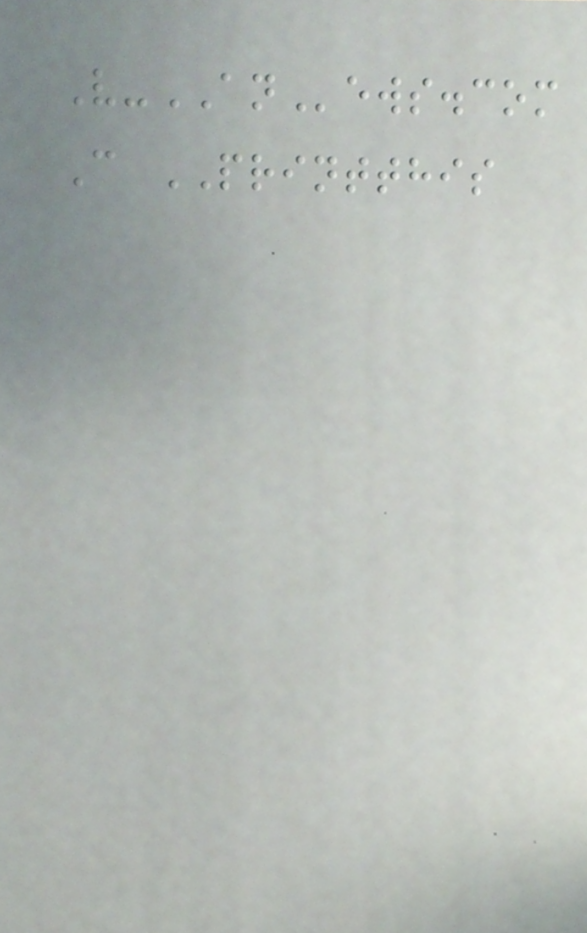V-ANews.com
C PRINTTHIS
